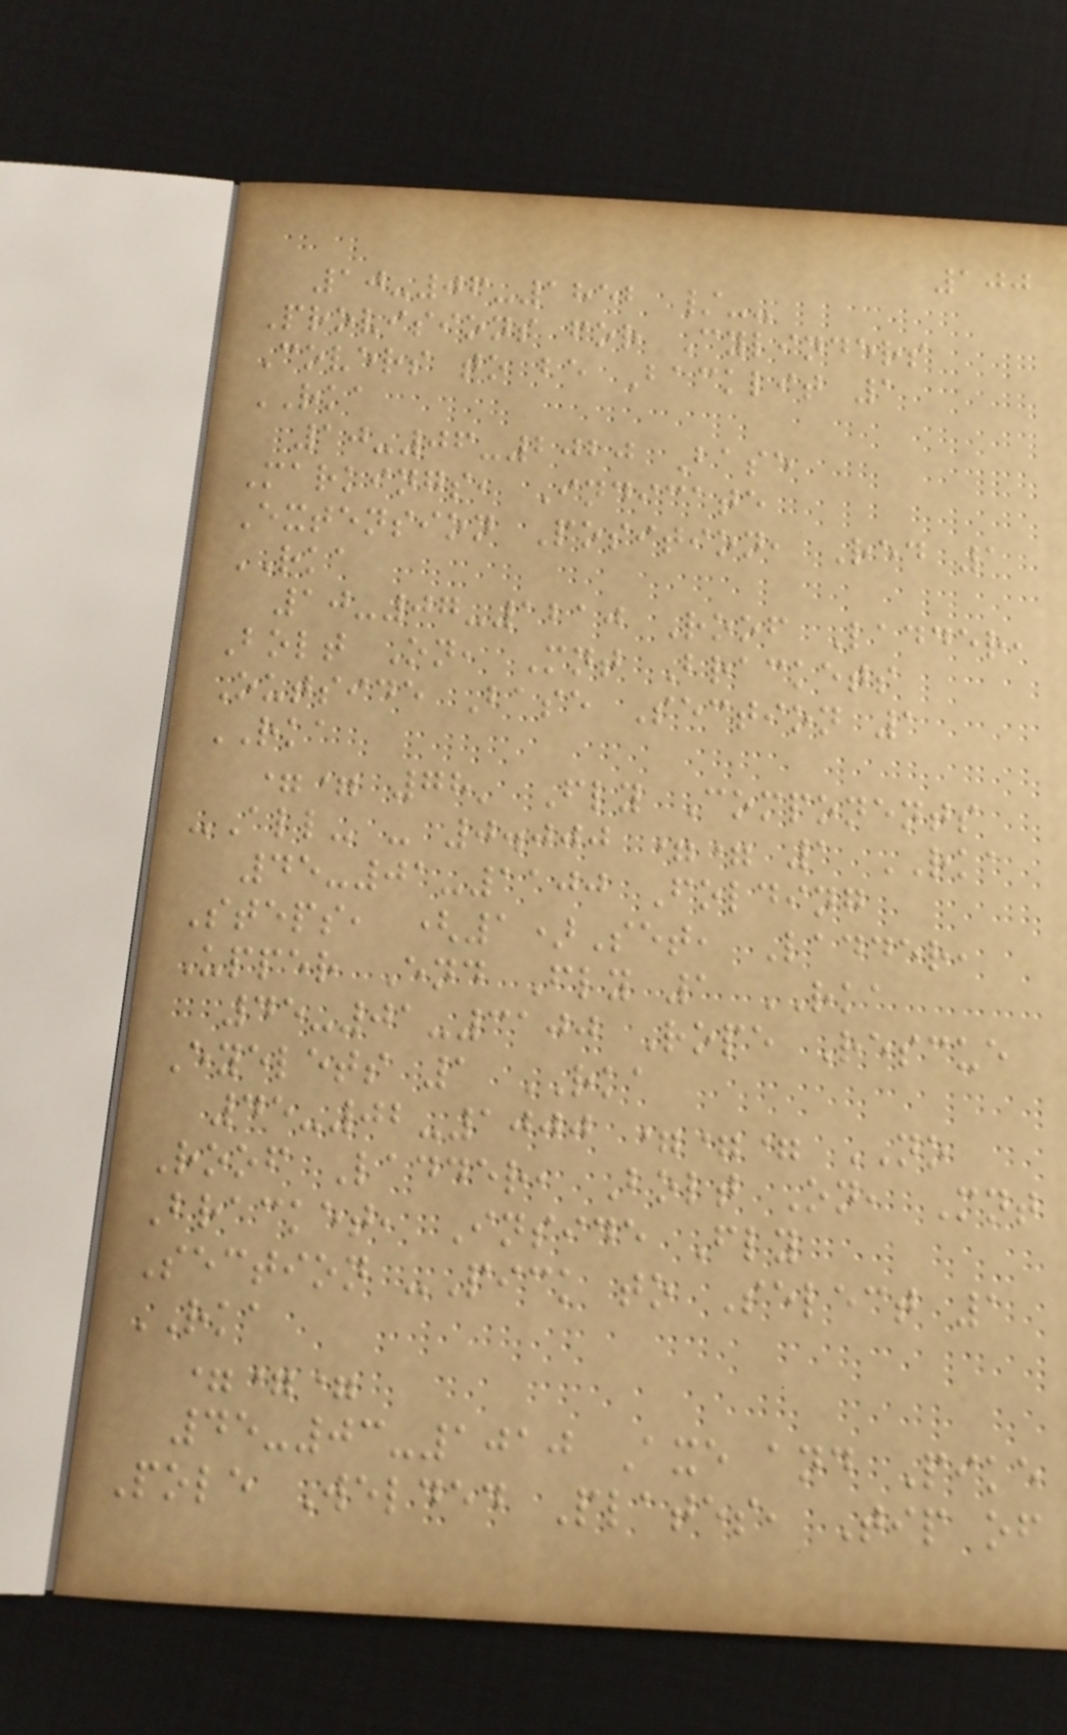100
10-06-1852 /--
Provisions for Cylinders
Covers to be Backlit 1
RKA
10-06-2020 Base
Markings, Indicate
Extension Position, Red 1
RKA
10-07-1210 Roof Ladder,
Bolt On, Mnt Brackets
Outside Base Section 1
RKA
== 78' Fly Components
-All- - 0.000 == 1 RKA
45-01-1100 Folding
Steps, (1)Set, Ladder,
Upper End Fly 1 RKA
45-01-3100 Rope Rescue
Eyelets 1 RKA
45-02-1000 === NO
Roof Ladder, Bolt On, Mnt
Bracket, Inside Fly
Section -Pick to Select 1
RKA
===
45-03-1010 Axe and Pike
Pole Welded Plates, Tip of
